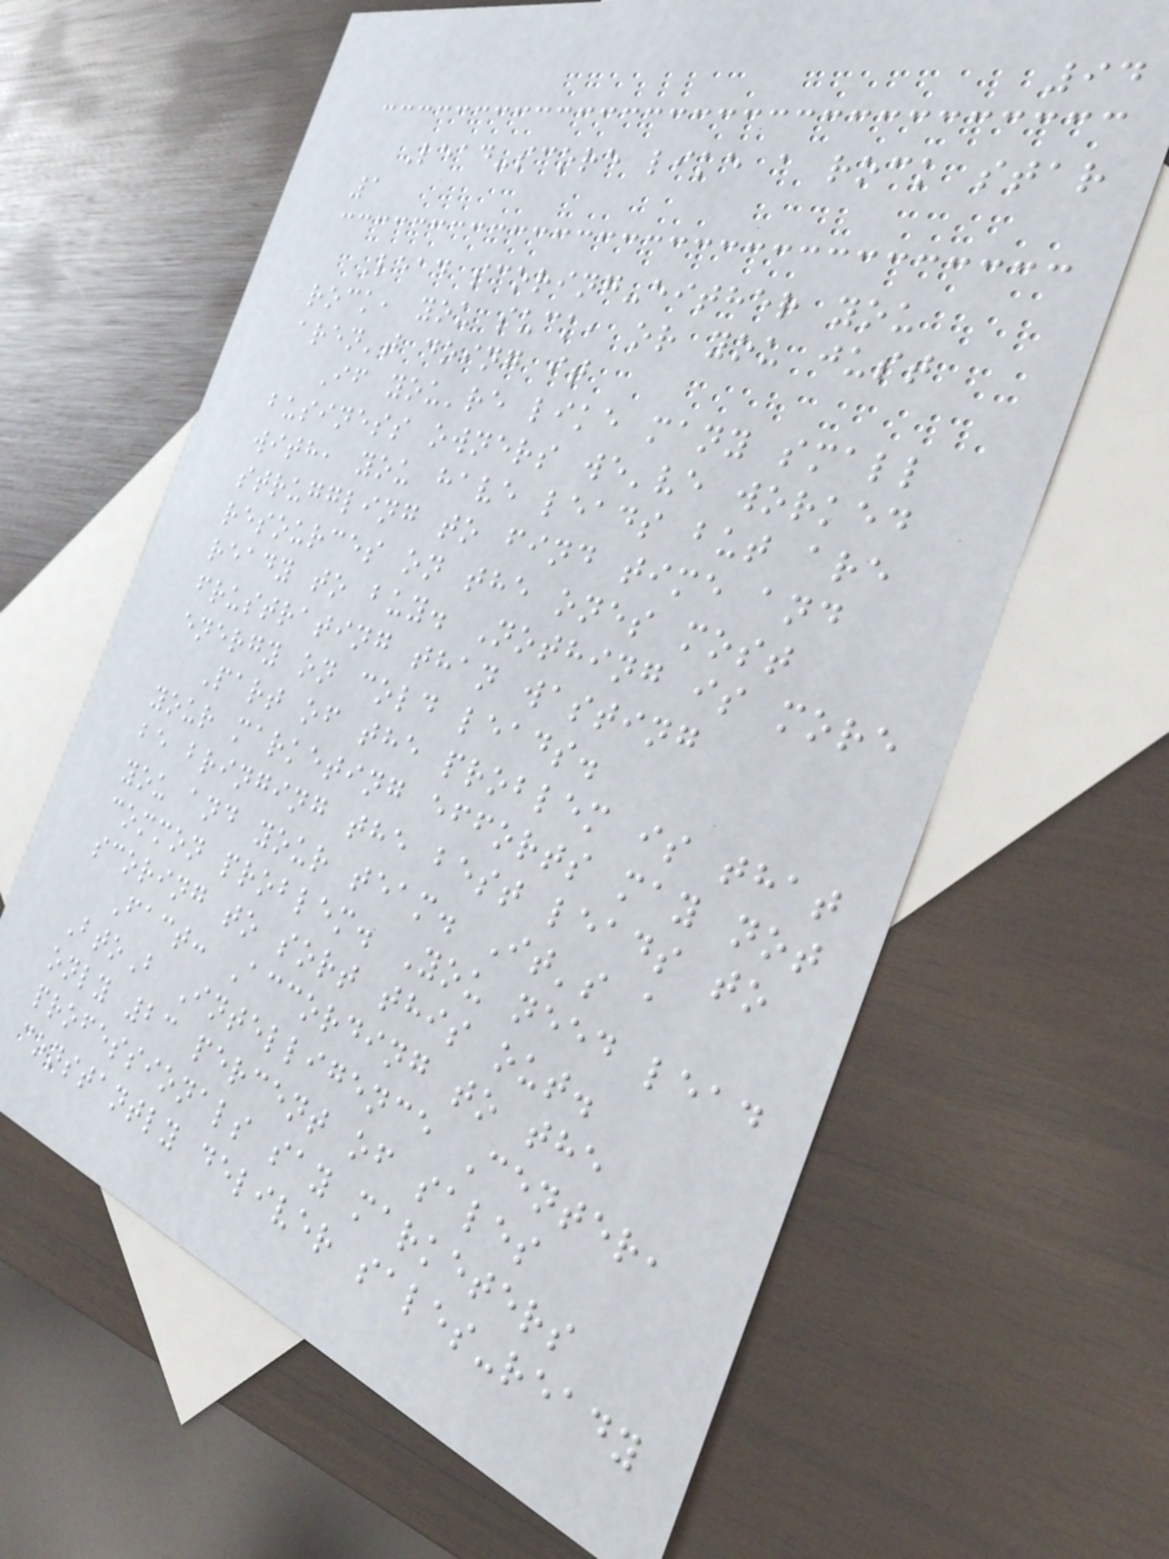94
Lead-score like a rock star
1
Lead scoring-either you
rock, you suck, or you just
aren't doing it
If you're like many small
business owners we've worked
with, you have leads but are
struggling to find time and
resources on the ones most
ready to buy. Nothing is more
frustrating than wasting
energy on cold leads.
Part of the problem is that
your marketing efforts may not
be bringing the best leads to
you and your team. It's a
common problem. You need lead
scoring to sort this out.
Fact: According to the
BtoB Intelligence Center,
only 23 percent of sales
professionals say marketers
constantly deliver sales-ready
